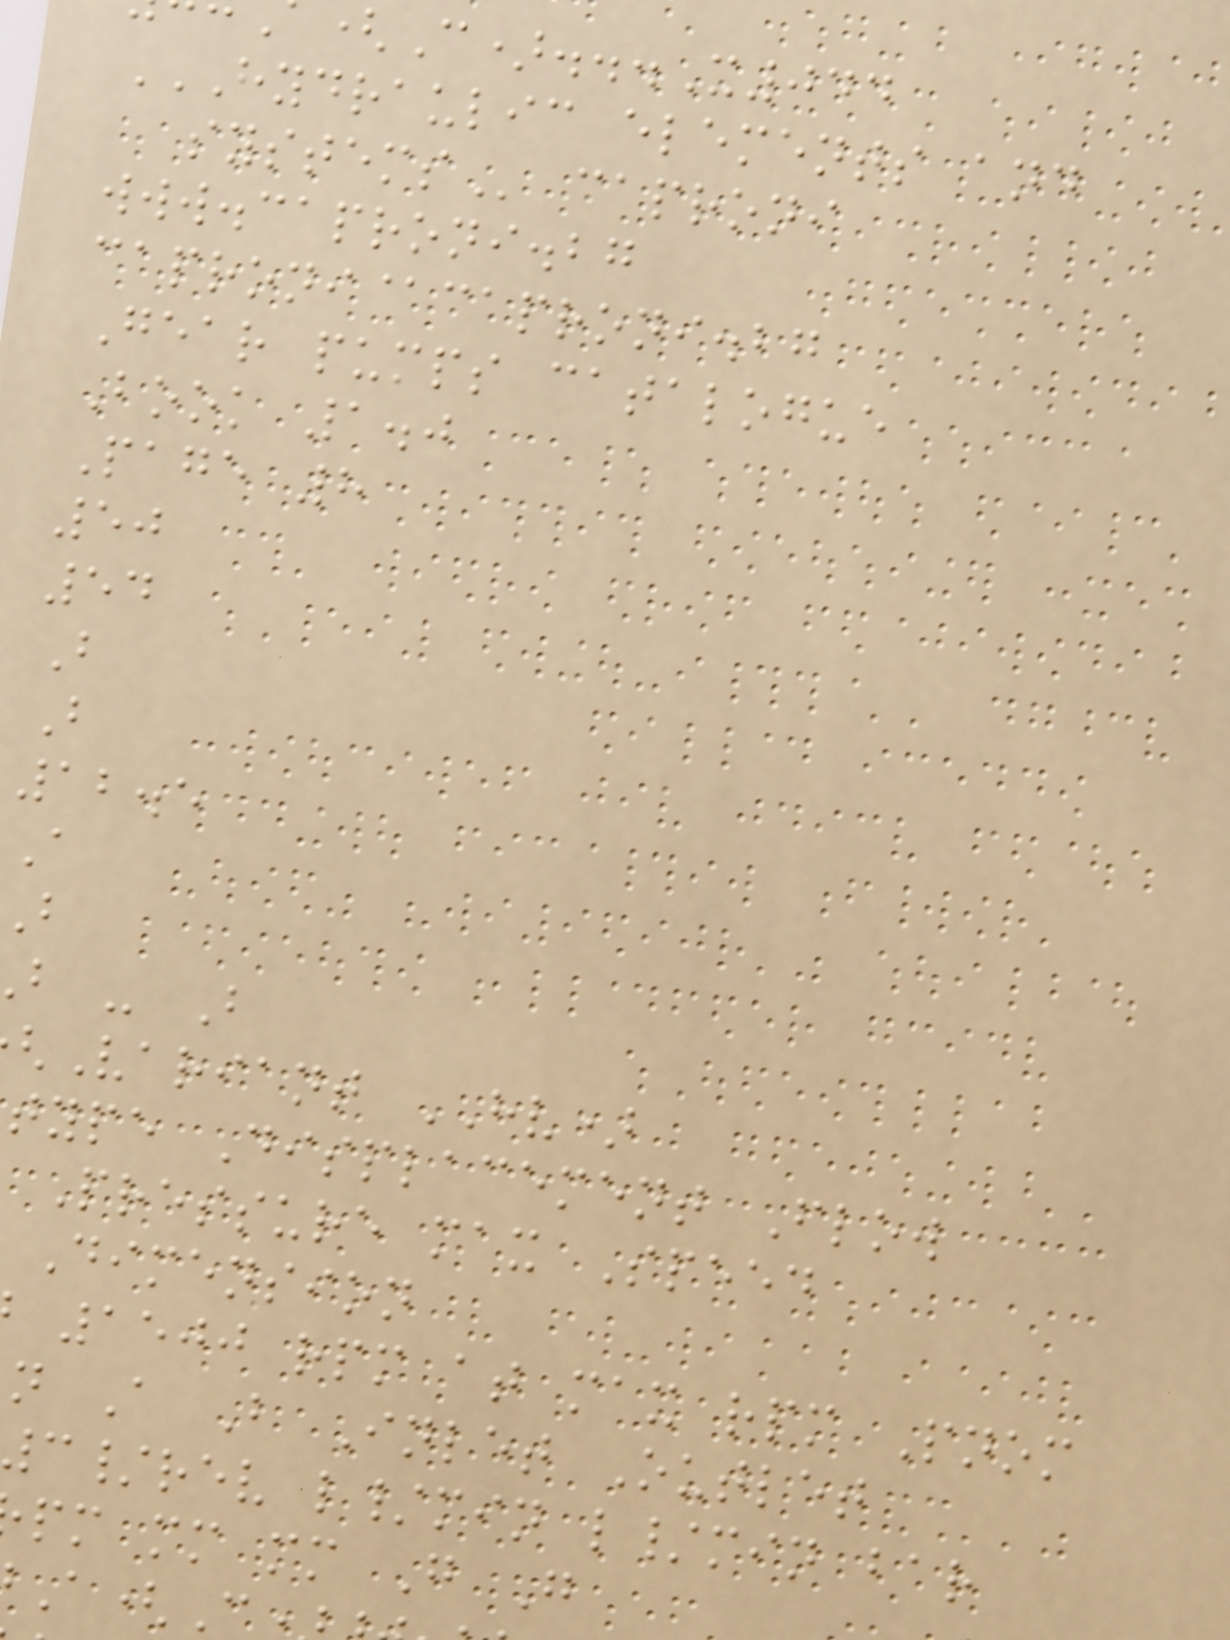(C)...X044
HYDRAULIC ELEMENTS AND
caproni
www.caproni.bg
caproni@caproni.bg
Gear pumps catalogue
Book 1.0
Page 8
50
54
B
B
12.5
A
b - B
Variant HV)
type Displacement Flow
Pressure max Speed
Dimension
1500 rpm at max rpm Pnom
n A B Inlet Outlet
c/rev l/min l/min bar
pm mm mm G G
